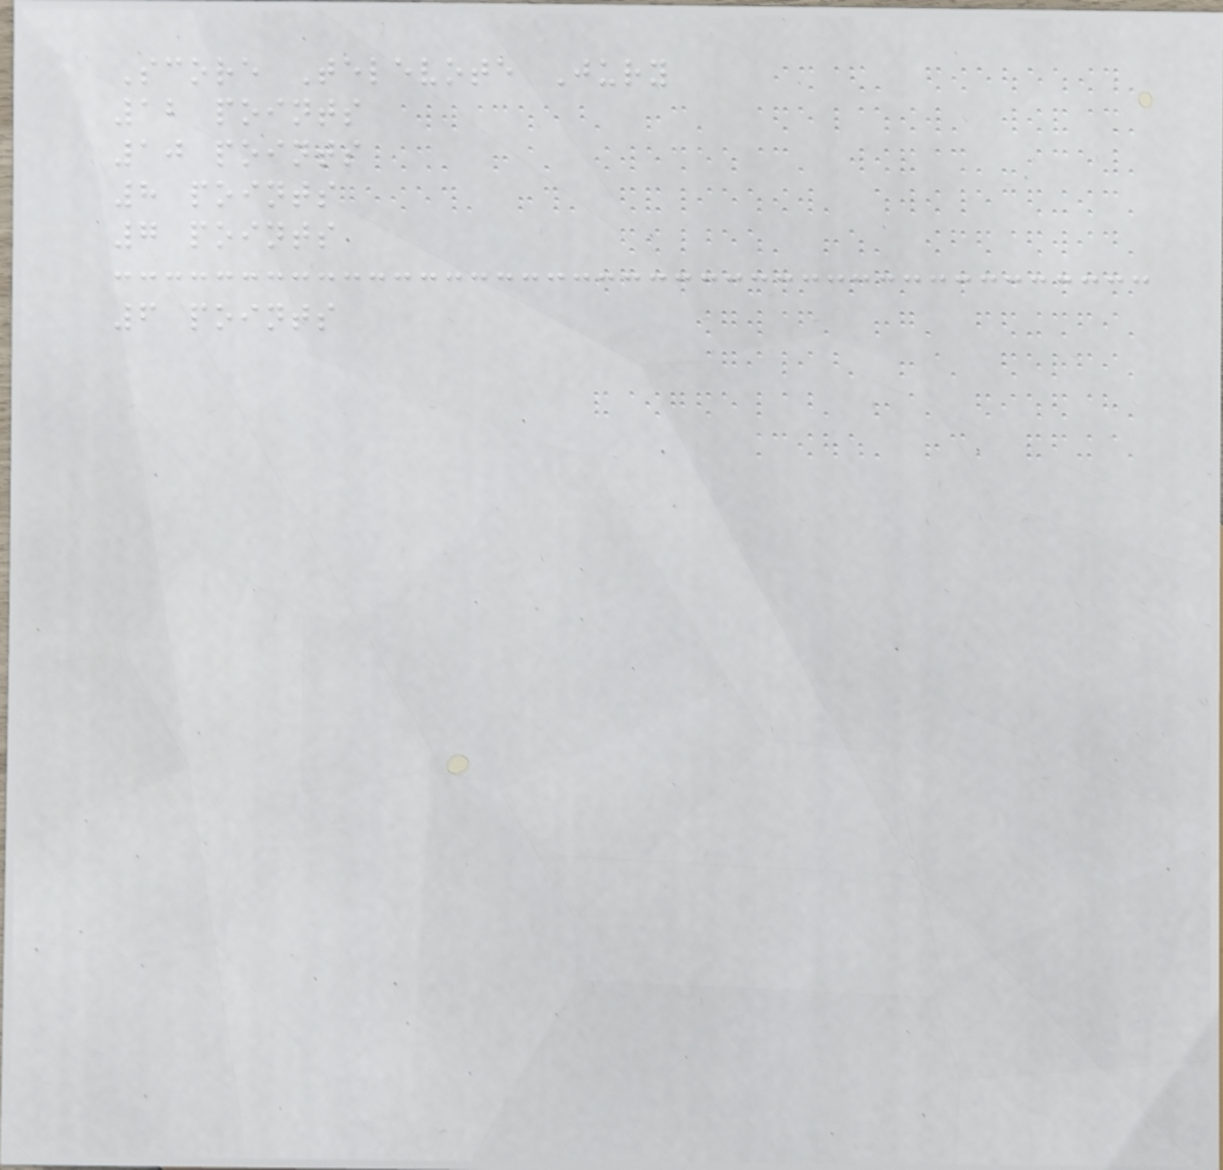Score Televote Jury
12 points
10 points
8 points
7 points
6 points
